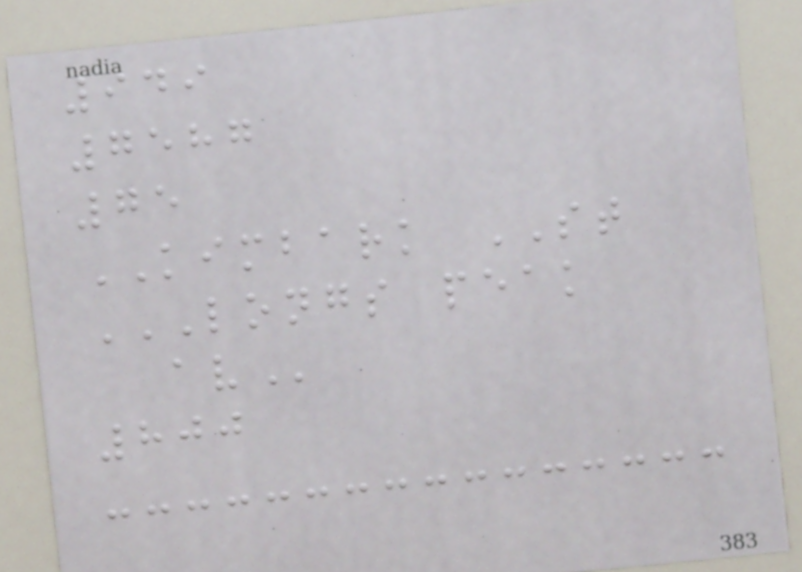949
7587
75
KIMBARK ST
LONGS PEAK
AV
800
